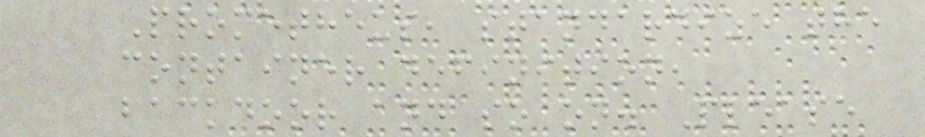Prometheus, standardize the
container definition,
backdoor and so on. Please
